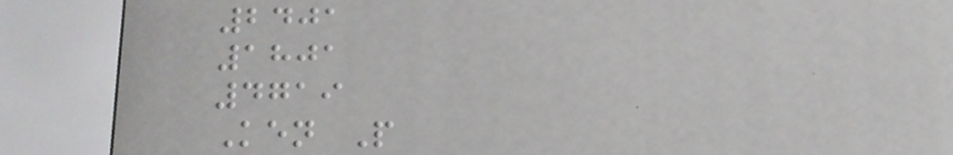2401
1801
4719
Ken P
